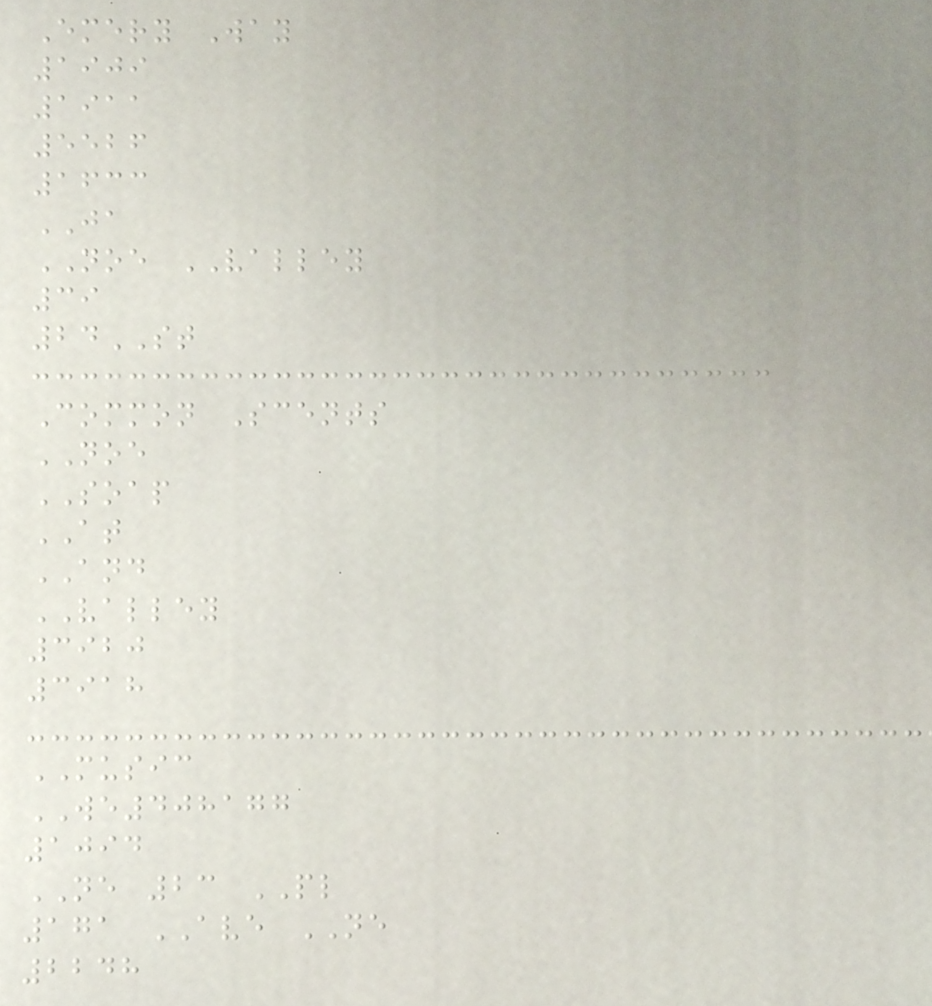Emery Way
1909
1911
5526
1633
JA
NOE VALLEY
39
24ST
Common Scents
NOE
SOAP
AT
AND
VALLEY
3920
3918
MUSIC
WE408177
1094
NE 23 PL
171 AVE NE
2248
